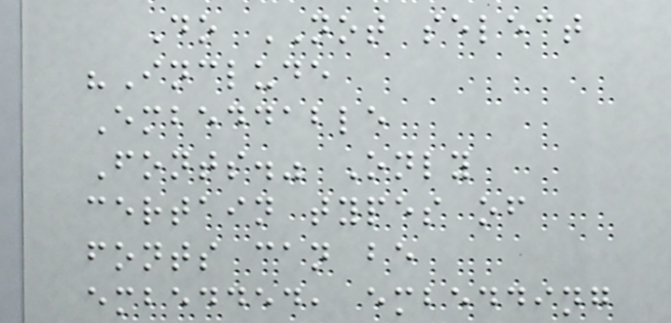Do NOT select
"Include
Embeddable
Fonts." Only
certain types of
fonts can be
embedded, embedding
